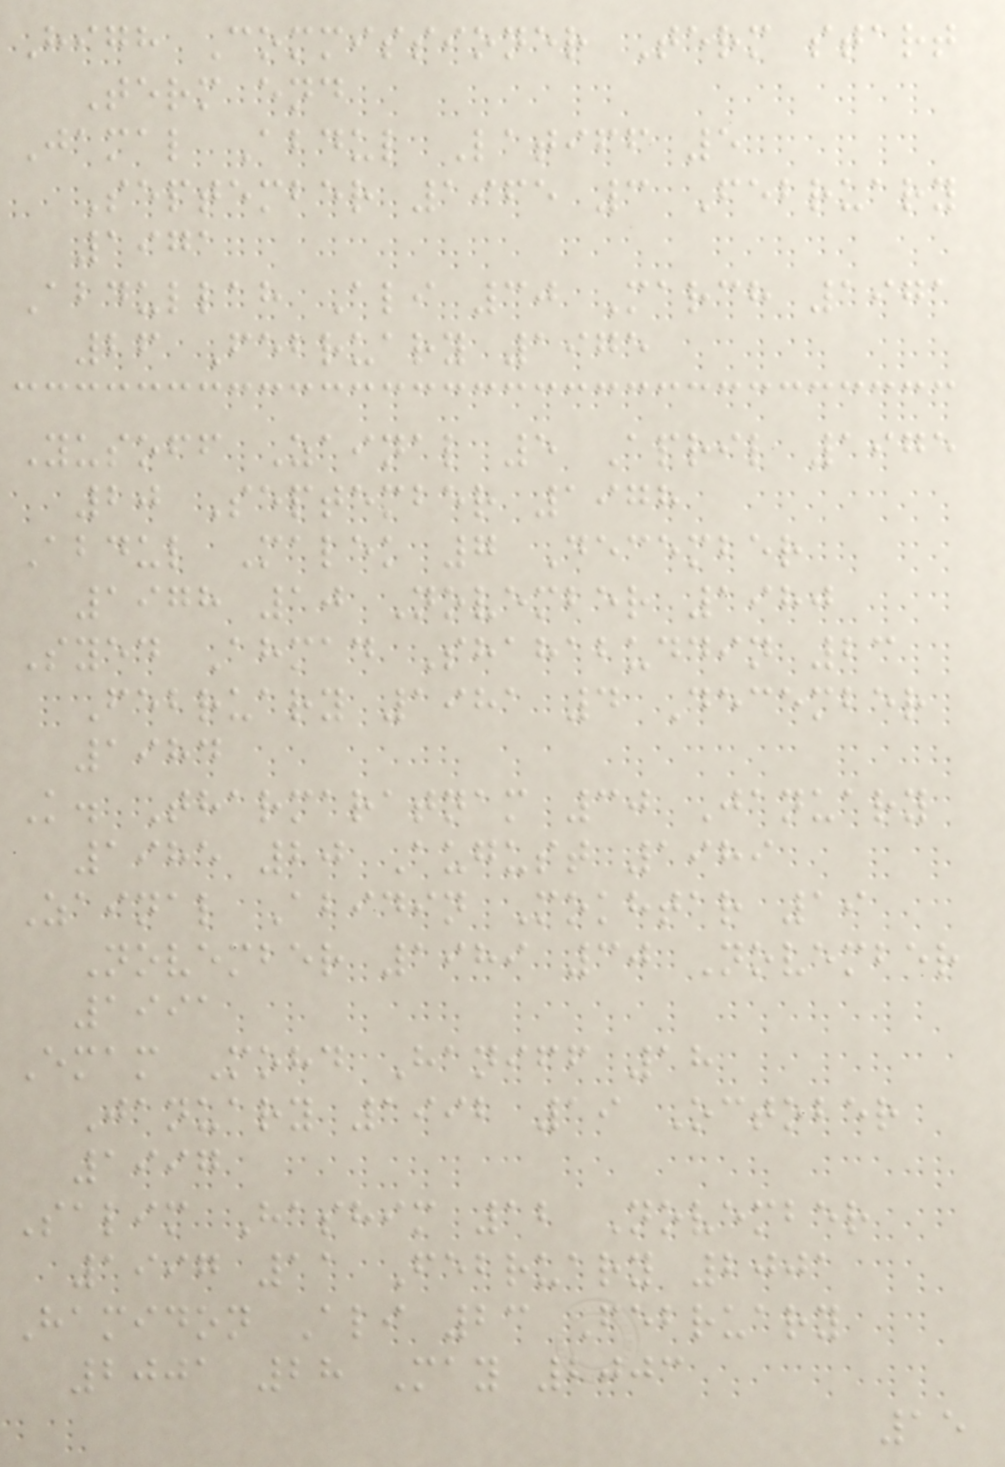High Commissioner Term start
Term end
Jamal Abdul Latiff 5
September 1965 3 February
1971
Abdullah Ali 30 March 1971
26 February 1975
Yusoff Zainal 5 April 1975
20 September 1978
Abdul Malek 7 December
1978 10 November 1980
Syed Ahmad Shahabuddin 23
February 1981 4 December
1984
K. Tharmaratnam 30 January
1985 20 August 1989
Zainal Abidin Mokhtar 19
November 1989 30 November
1991
Emam Mohd Haniff 18
January 1992 19 October
1997
Salim Hashim 12 November
1997 11 February 2001
Hamidon Ali 23 February
2001 28 May 2003
15
